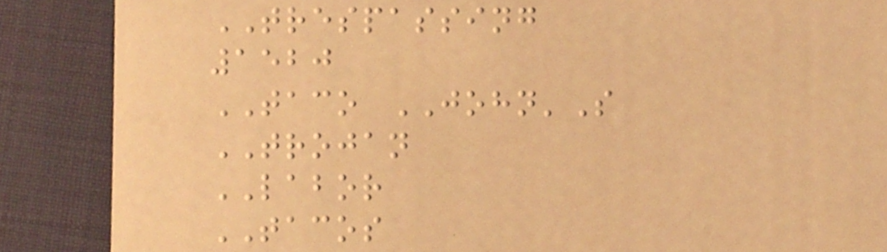TRESPASSING
1520
TACO JOHN'S
TROJAN
LABOR
TACOS
